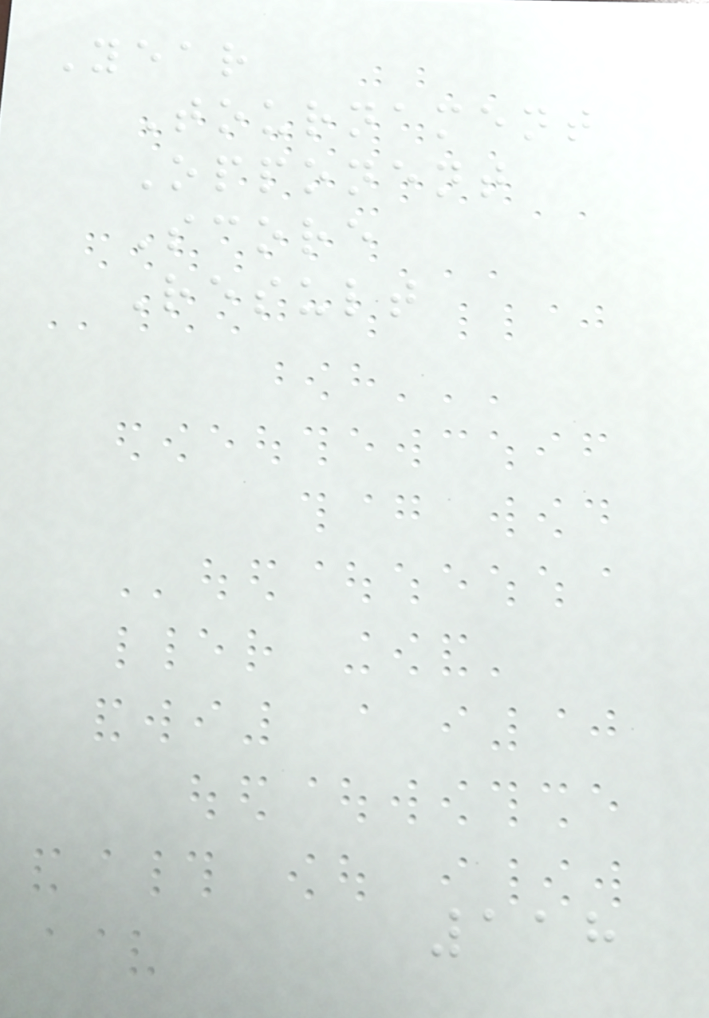Year
Tournament
Opponent
Score
Result
118
